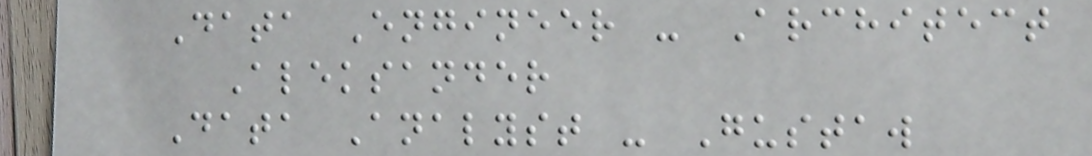Data Engineer - Architect
Aleksander
Data Analyst - Gustaw
